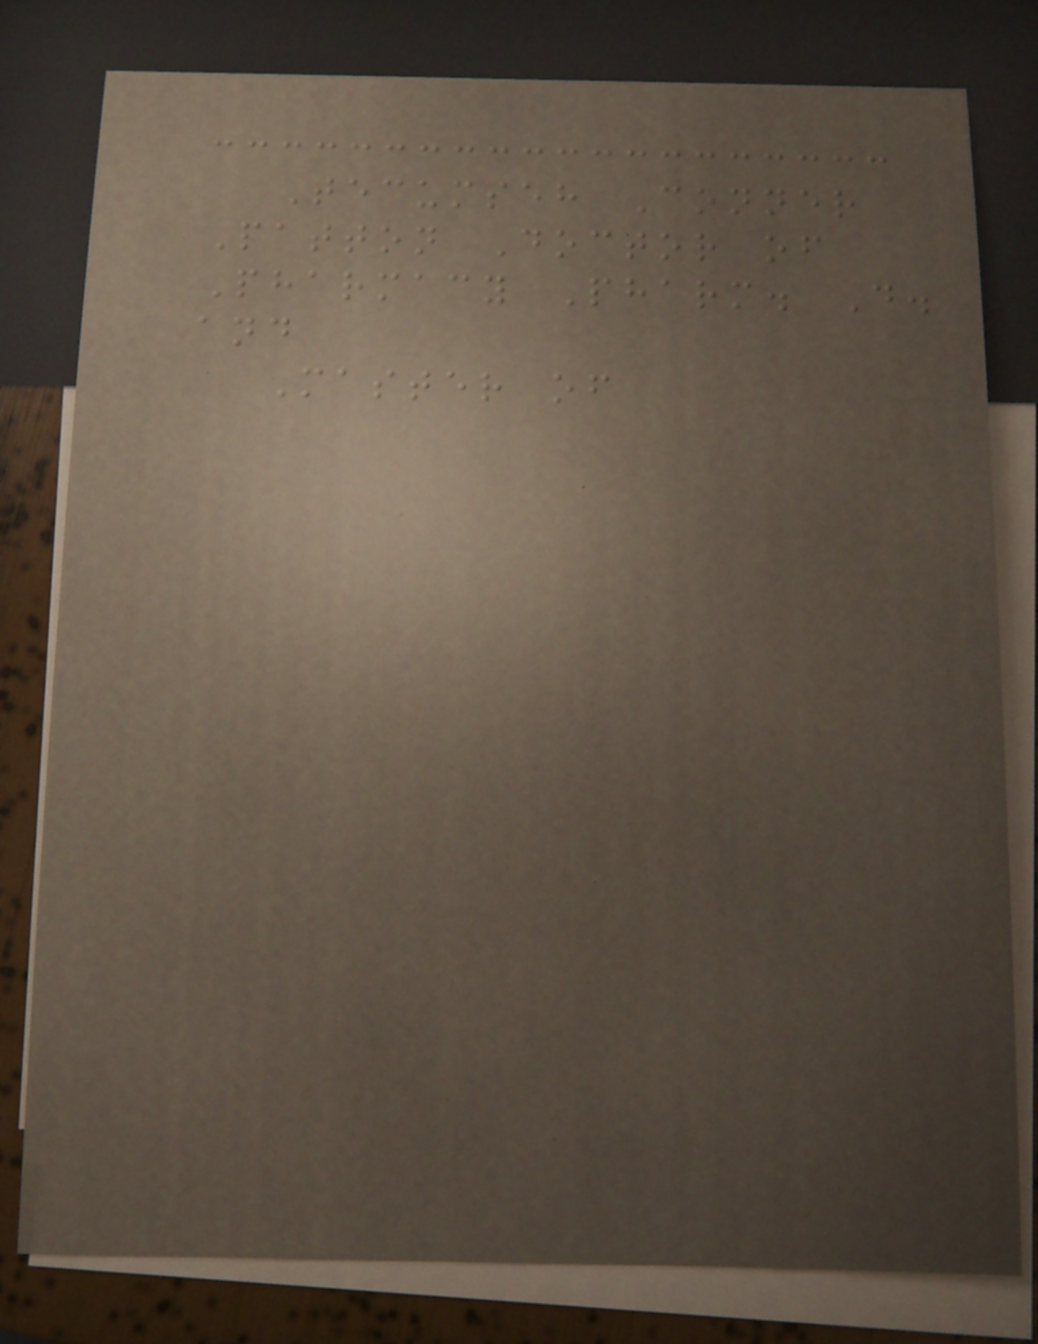Tecumseh Conner
Patton Doctor of
Pharmacy Pharm. D.
and
Master of
